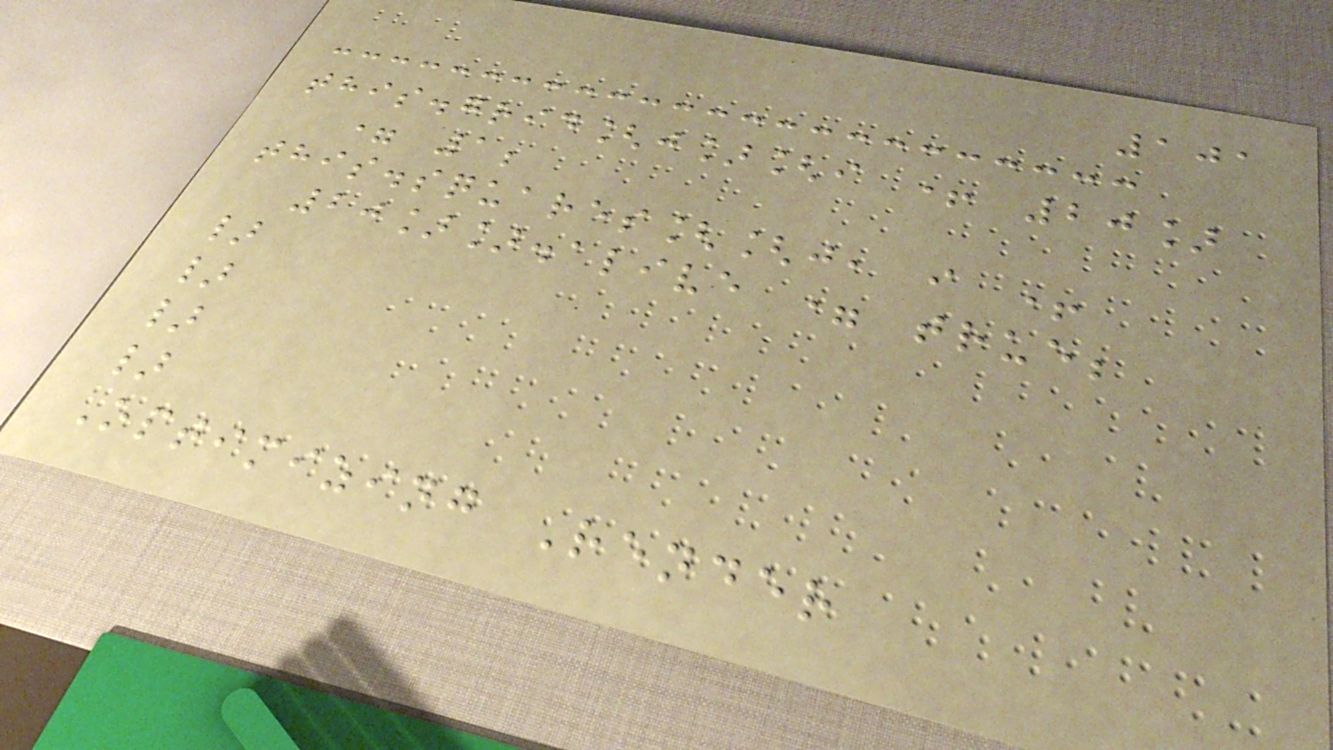101
this.grid[j][i + 20]
= 1;
this.squares[[j, i +
20]].alive = true;
}
}
}
}
Optimizing Render
